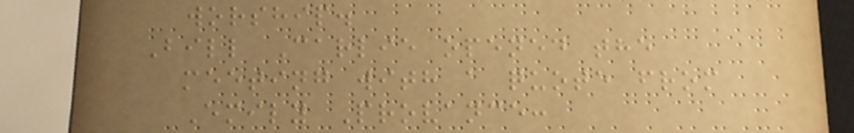worship.
Bill Carlie opened the
meeting with a quote from
Emily Provance:
